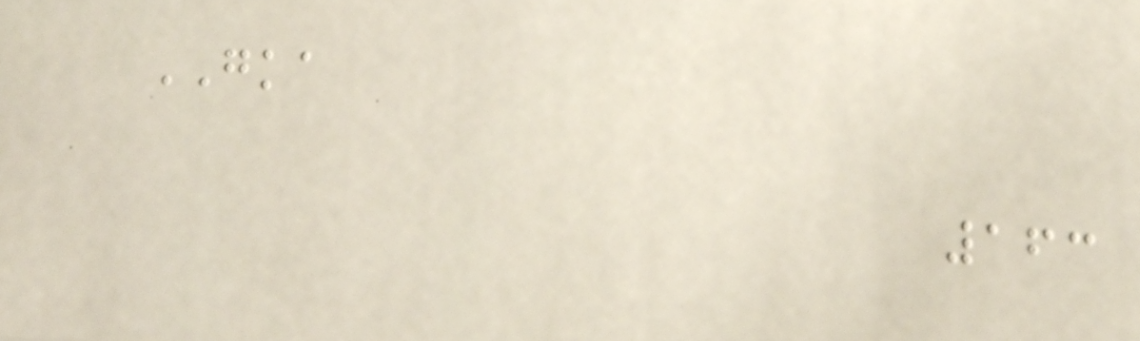GKA
163
